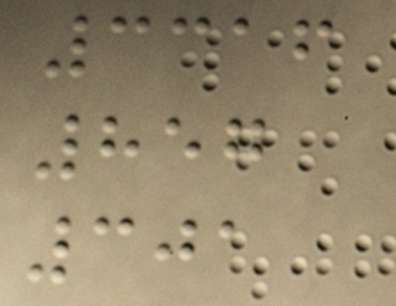3316
857
301
